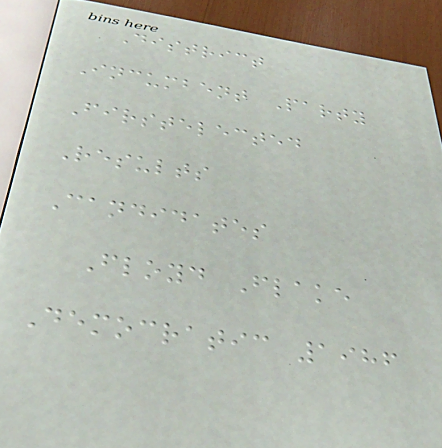District
Incumbent Party
Firstelected
Results
Candidates
Floyd Flake
Democratic 1986
